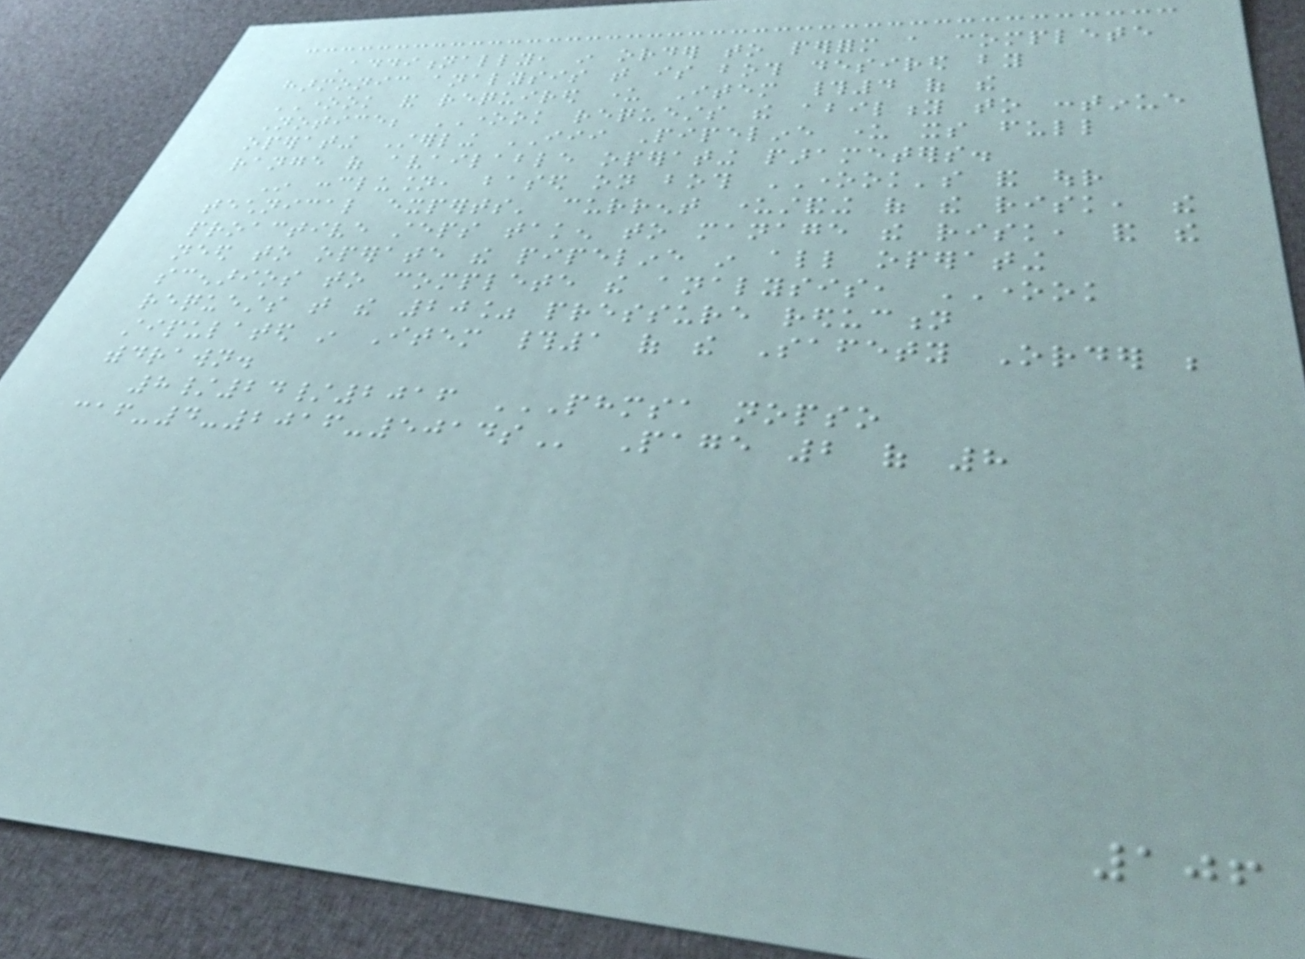Additionally, in order to perform a complete
harmonic analysis that is both desired by
ONEOK and required under Item #4 of the
Notice; ONEOK requests the ability to continue
operating Sterling III Pipeline under its full
range of available operating parameters.
In conclusion, based on both ONEOK's and our
technical experts' current understanding of the risk, the
proactive steps taken to manage the risk, and the
need to operate the pipeline in all operating
scenarios to complete the analysis, ONEOK
requests that the 20% pressure reduction
stipulated in Item #1 of the Safety Order be
withdrawn.
8/24/2016 PHMSA NOPSO
CAF-4-2016-5014S Page 2 of 8
106
